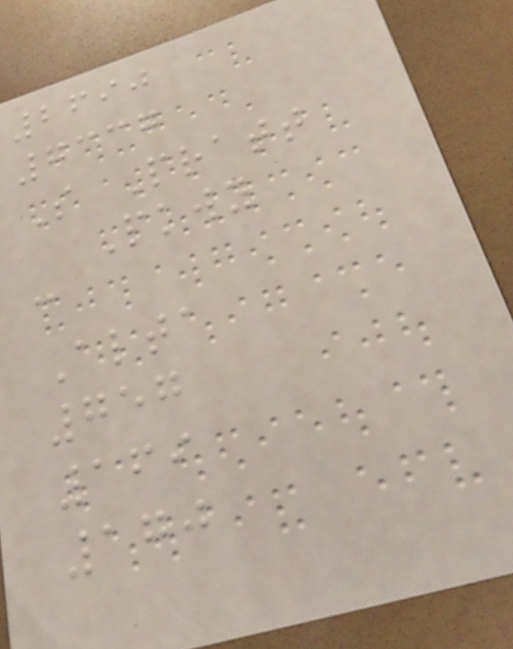2690
7337
S Pratt
Pkwy
c
Alta
757
169
170
